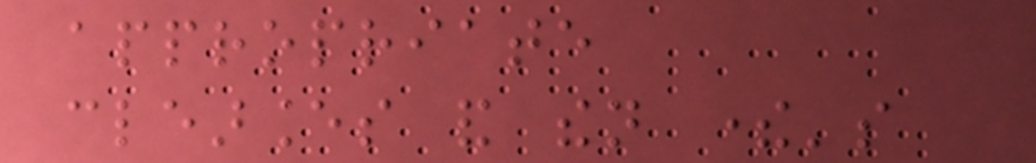appropriate
clearances and then there's
